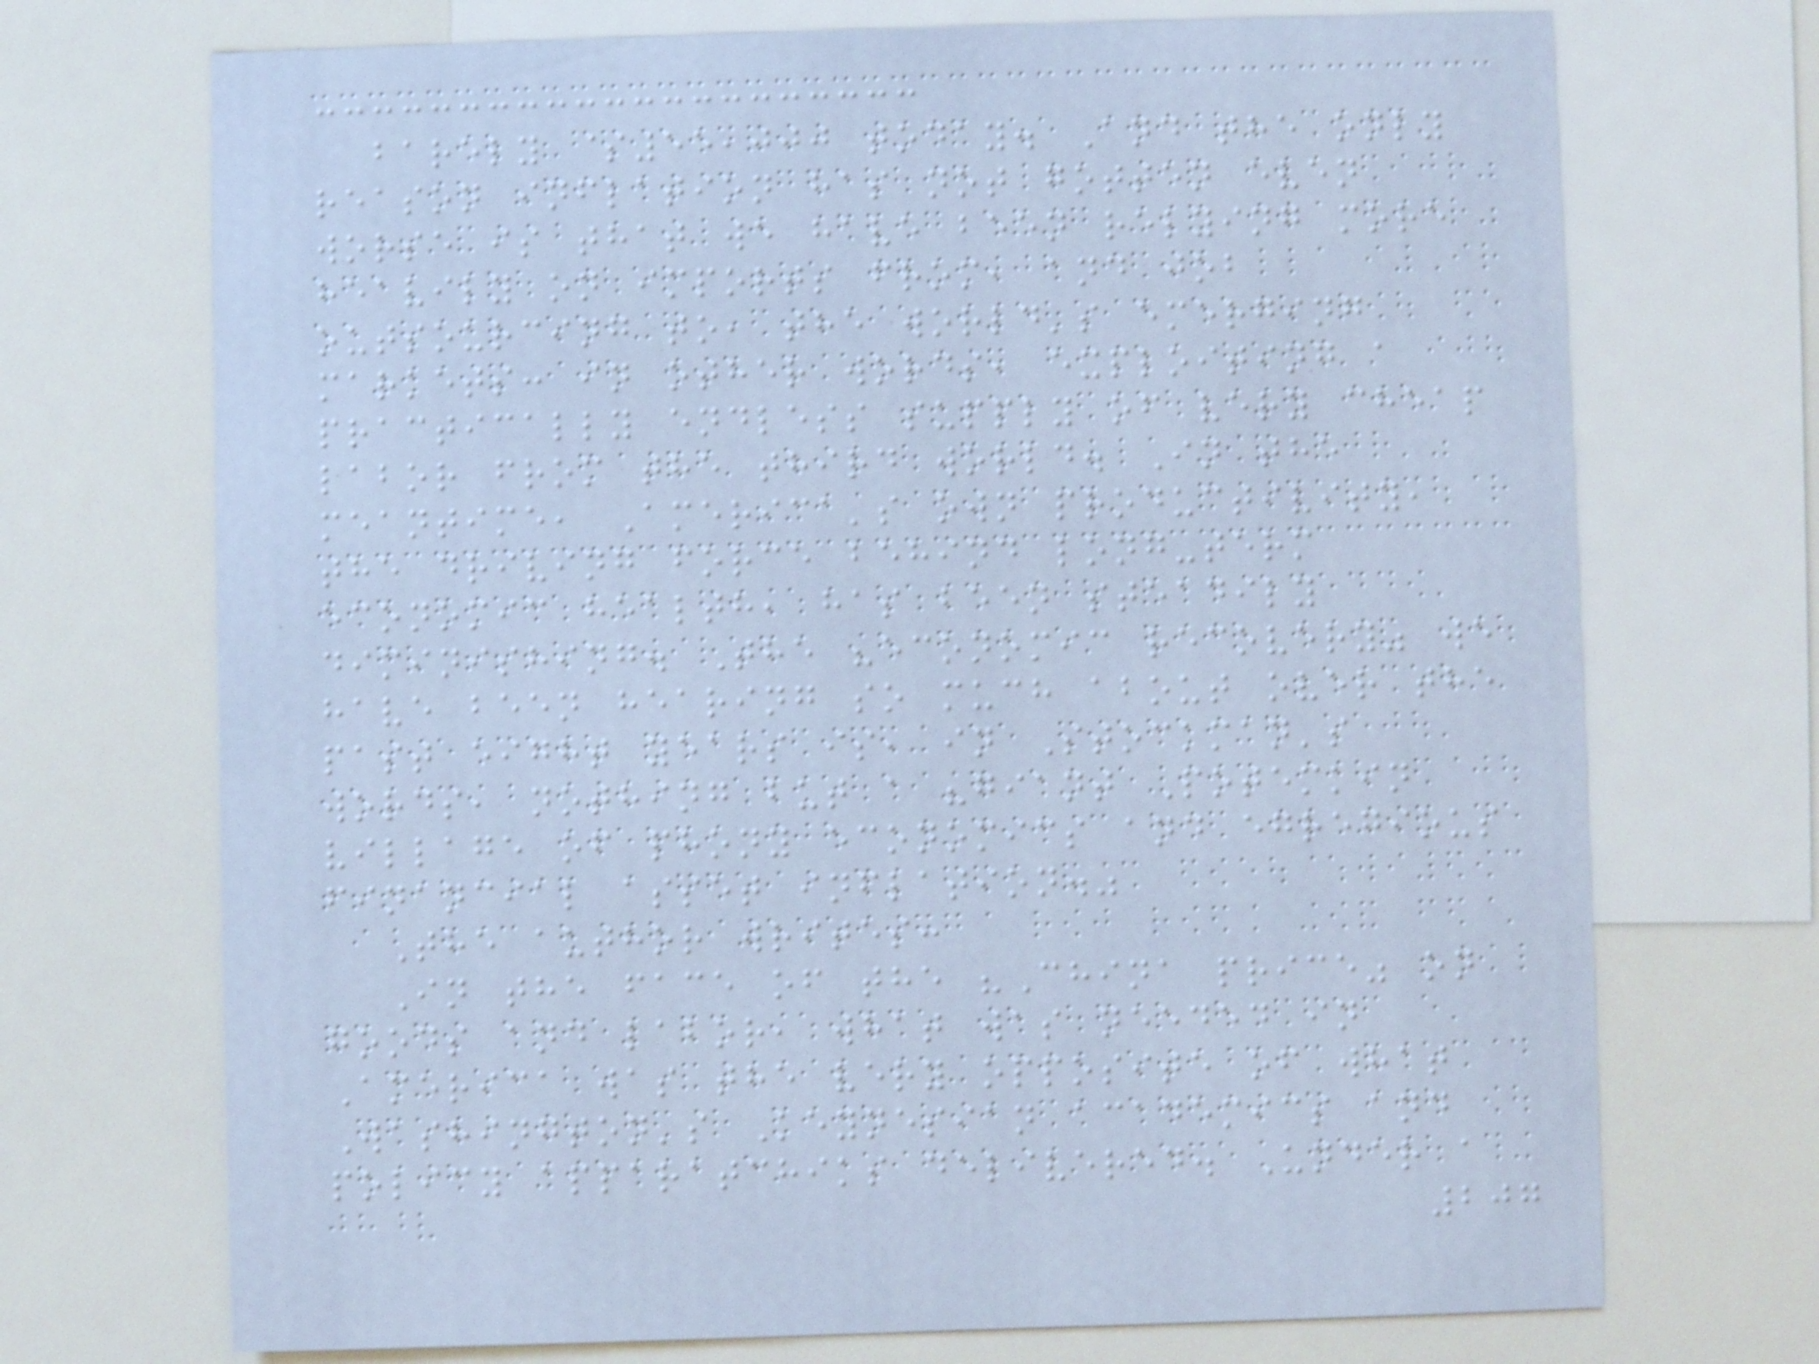barely $55,000 today. And the only
reason inflation has not gotten even
worse is that we have been relying more
heavily on imports from, and job
outsourcing to, the world's emerging
markets: in other words, exploiting a
practically endless supply of very cheap
labor from the third world. In the
meantime, America's own productivity,
the driving force behind long-term
economic health, has been steadily
diminishing. The "economic recovery" we
have been hearing so much about over the
past eight years is, in Stockman's
words, nothing but a "giant Potemkin
village of phony economics and egregious
financial asset inflation."
The author writes:
In the face of the "China price" on
goods and labor, what was needed in
America was the very opposite of what
Washington's Keynesian academics and
policy apparatchiks delivered. Under a
207
